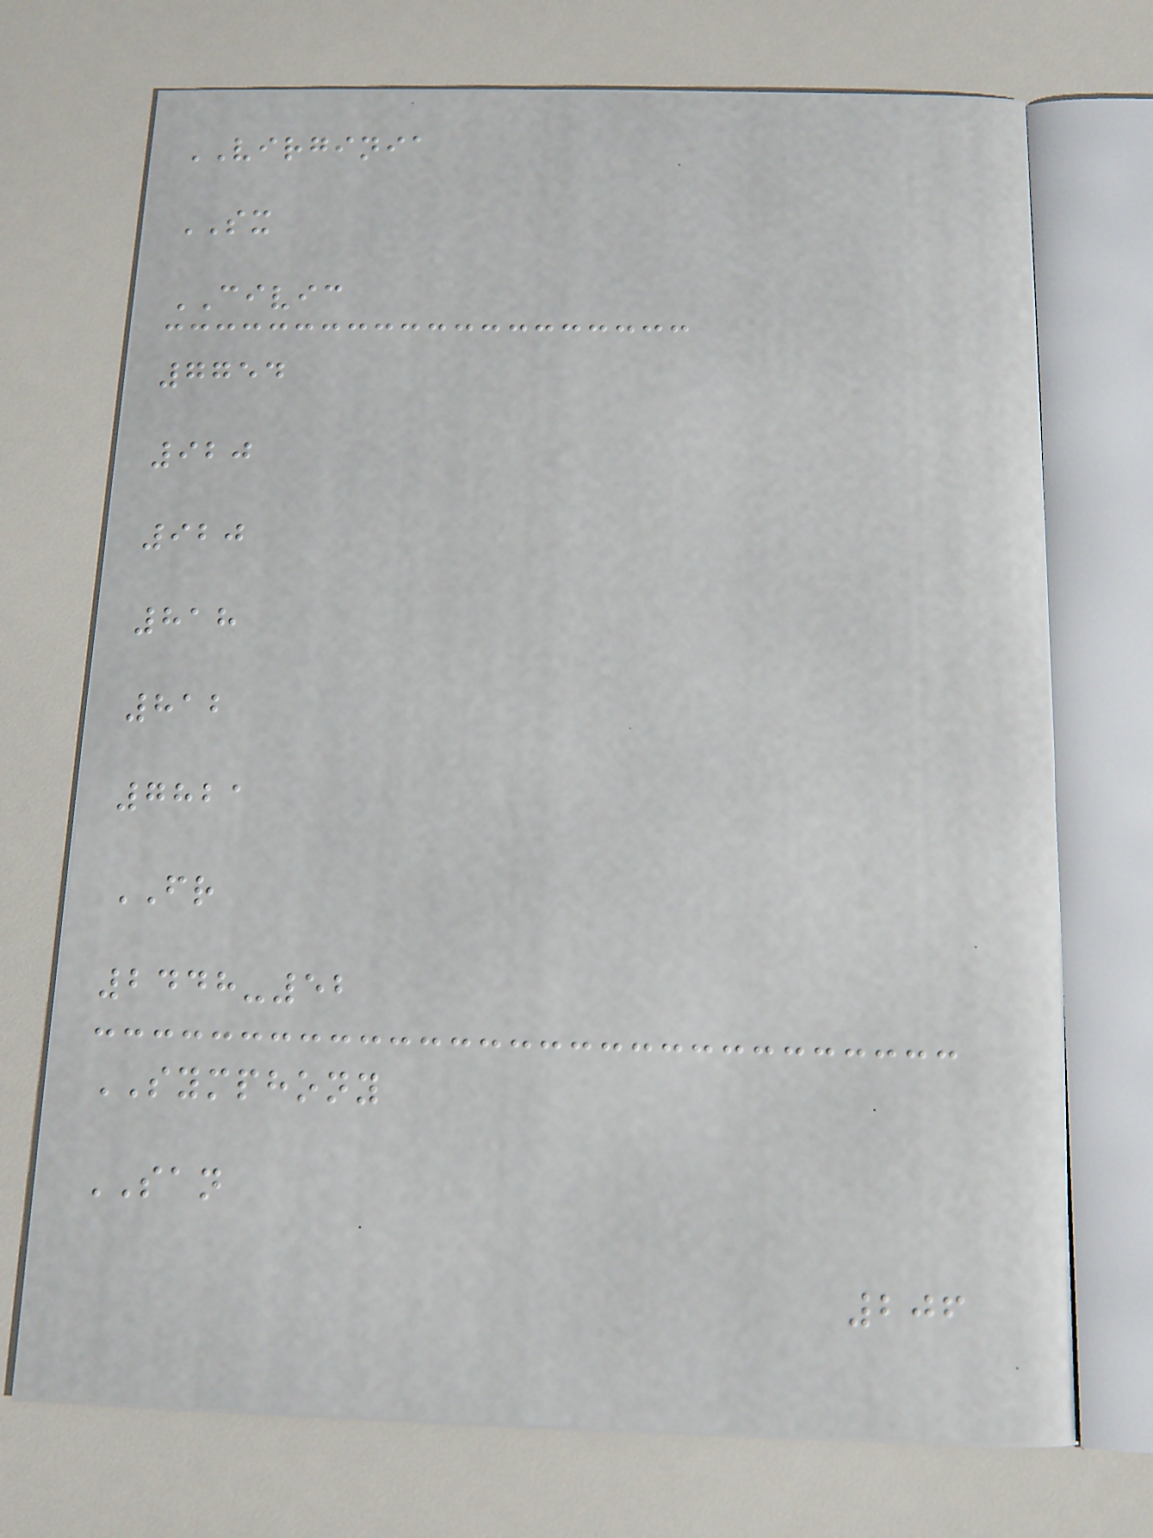VIRGINIA
SX
CIVIC
7754
920
920
818
812
7821
FR
2448-52
SYMPHONY
SAN
206
